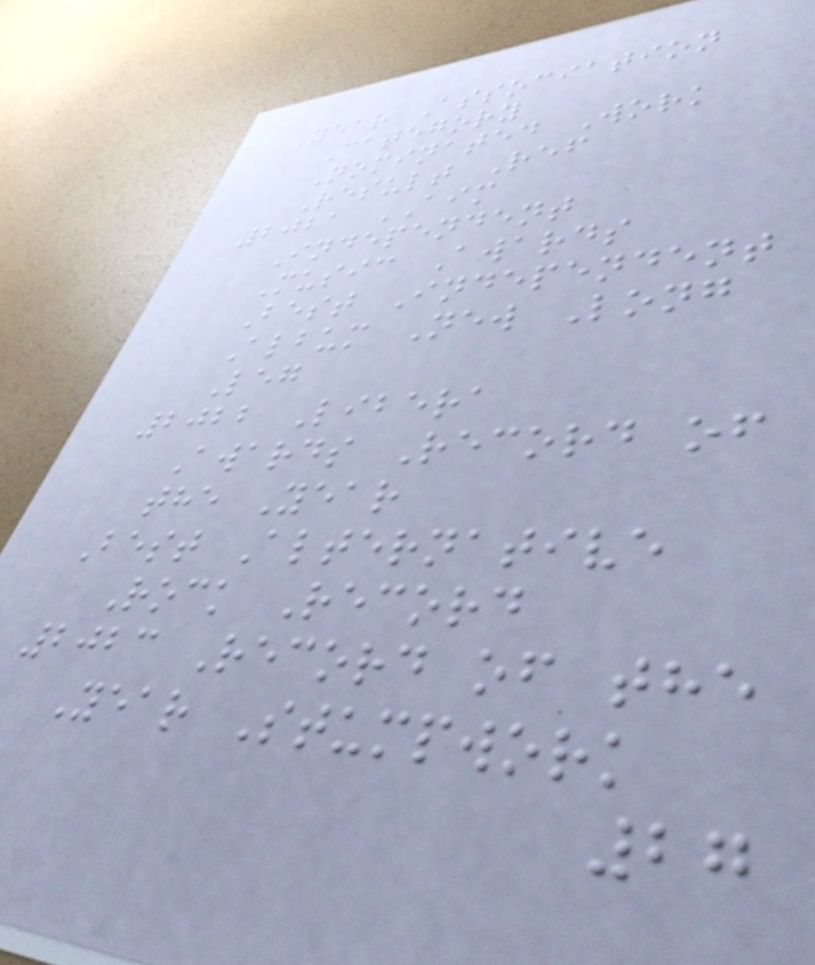Year Association
Category
Nominated Work
Result Ref
2021 AIM
Independent
Music Awards
Best Independent
Album New Long
Leg
2022 Libera
Awards Record of
the Year
Best Alternative
Rock Record
2023 Record of the
Year Stumpwork
27
